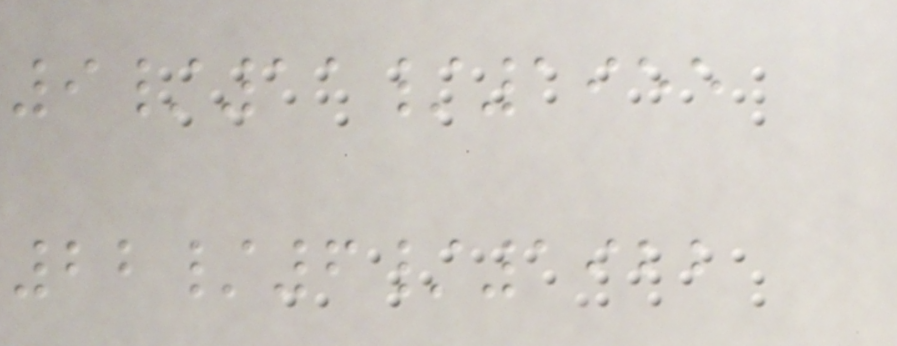9/11/1955
22/6/1922
